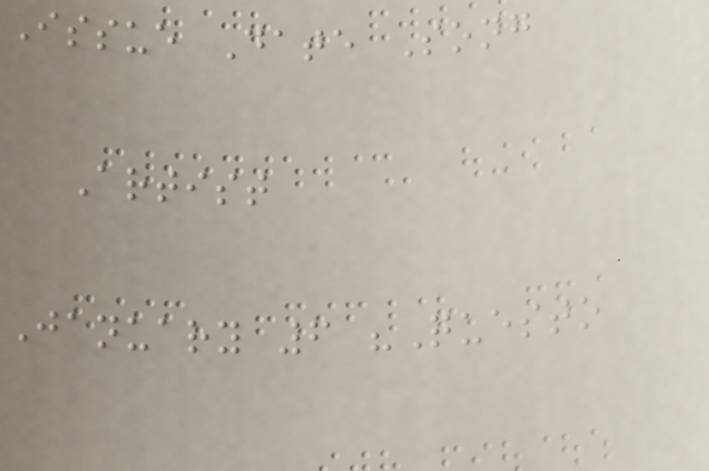Issue Date Song
Artist
January 6 "Questo
